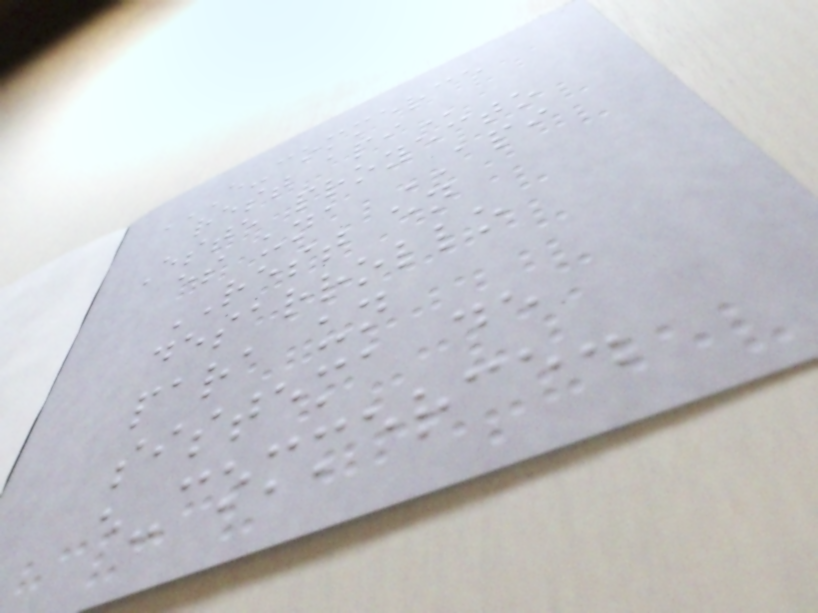E-COMMERCE
REST API
Este proyecto
es una API
REST en
desarrollo
para un
sistema de
e-commerce.
